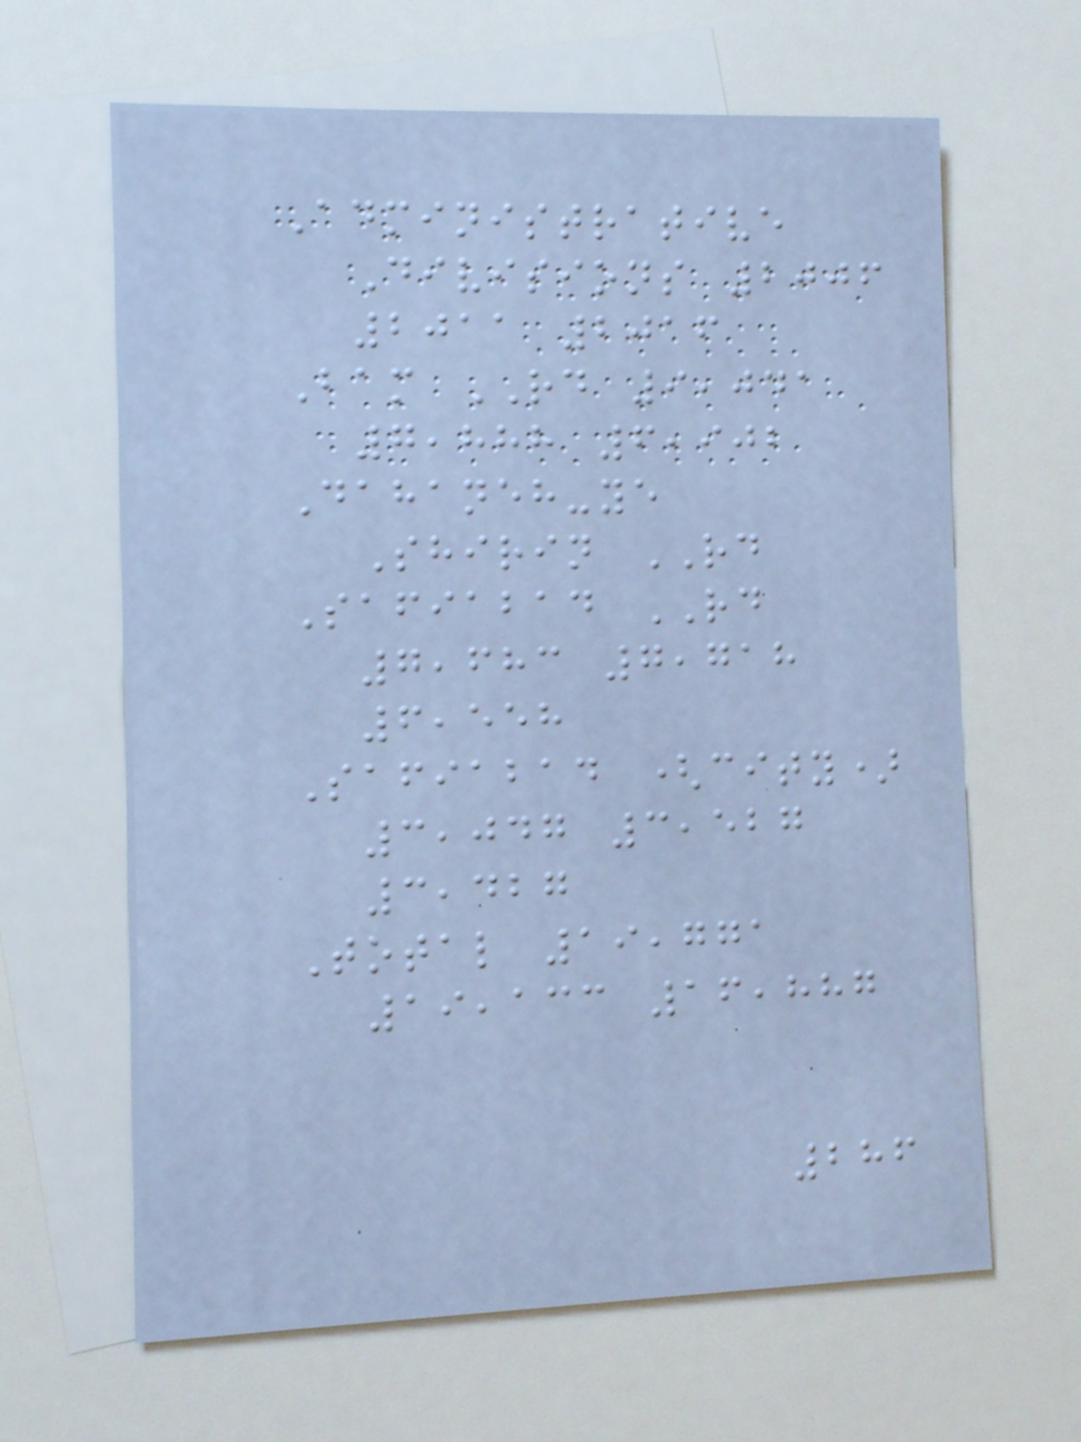Administrative
Divisions 2006
2011 2016
Bam RD 9,041
7,888 6,902
Dahaneh-ye
Shirin RD
Safiabad RD
7,683 7,718
6,558
Safiabad (city)
3,047 3,527
3,427
Total 19,771
19,133 16,887
286
